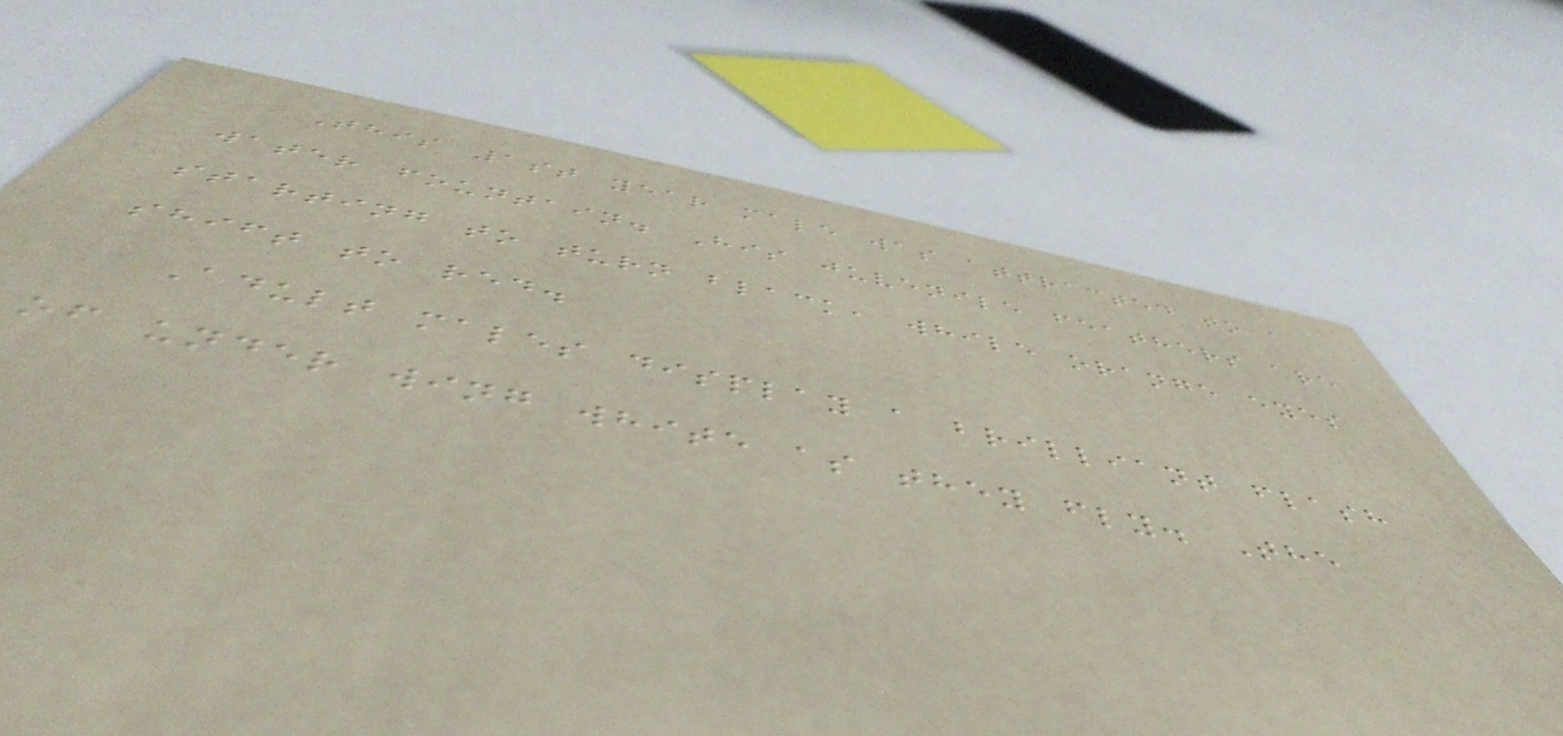This 1st year male was attracted to a
water fountain. His juvenile feathers are
starting to turn black, while orange eyes
shift to red.
Adult males display a brilliant flash
of under wing white as they fly. The
